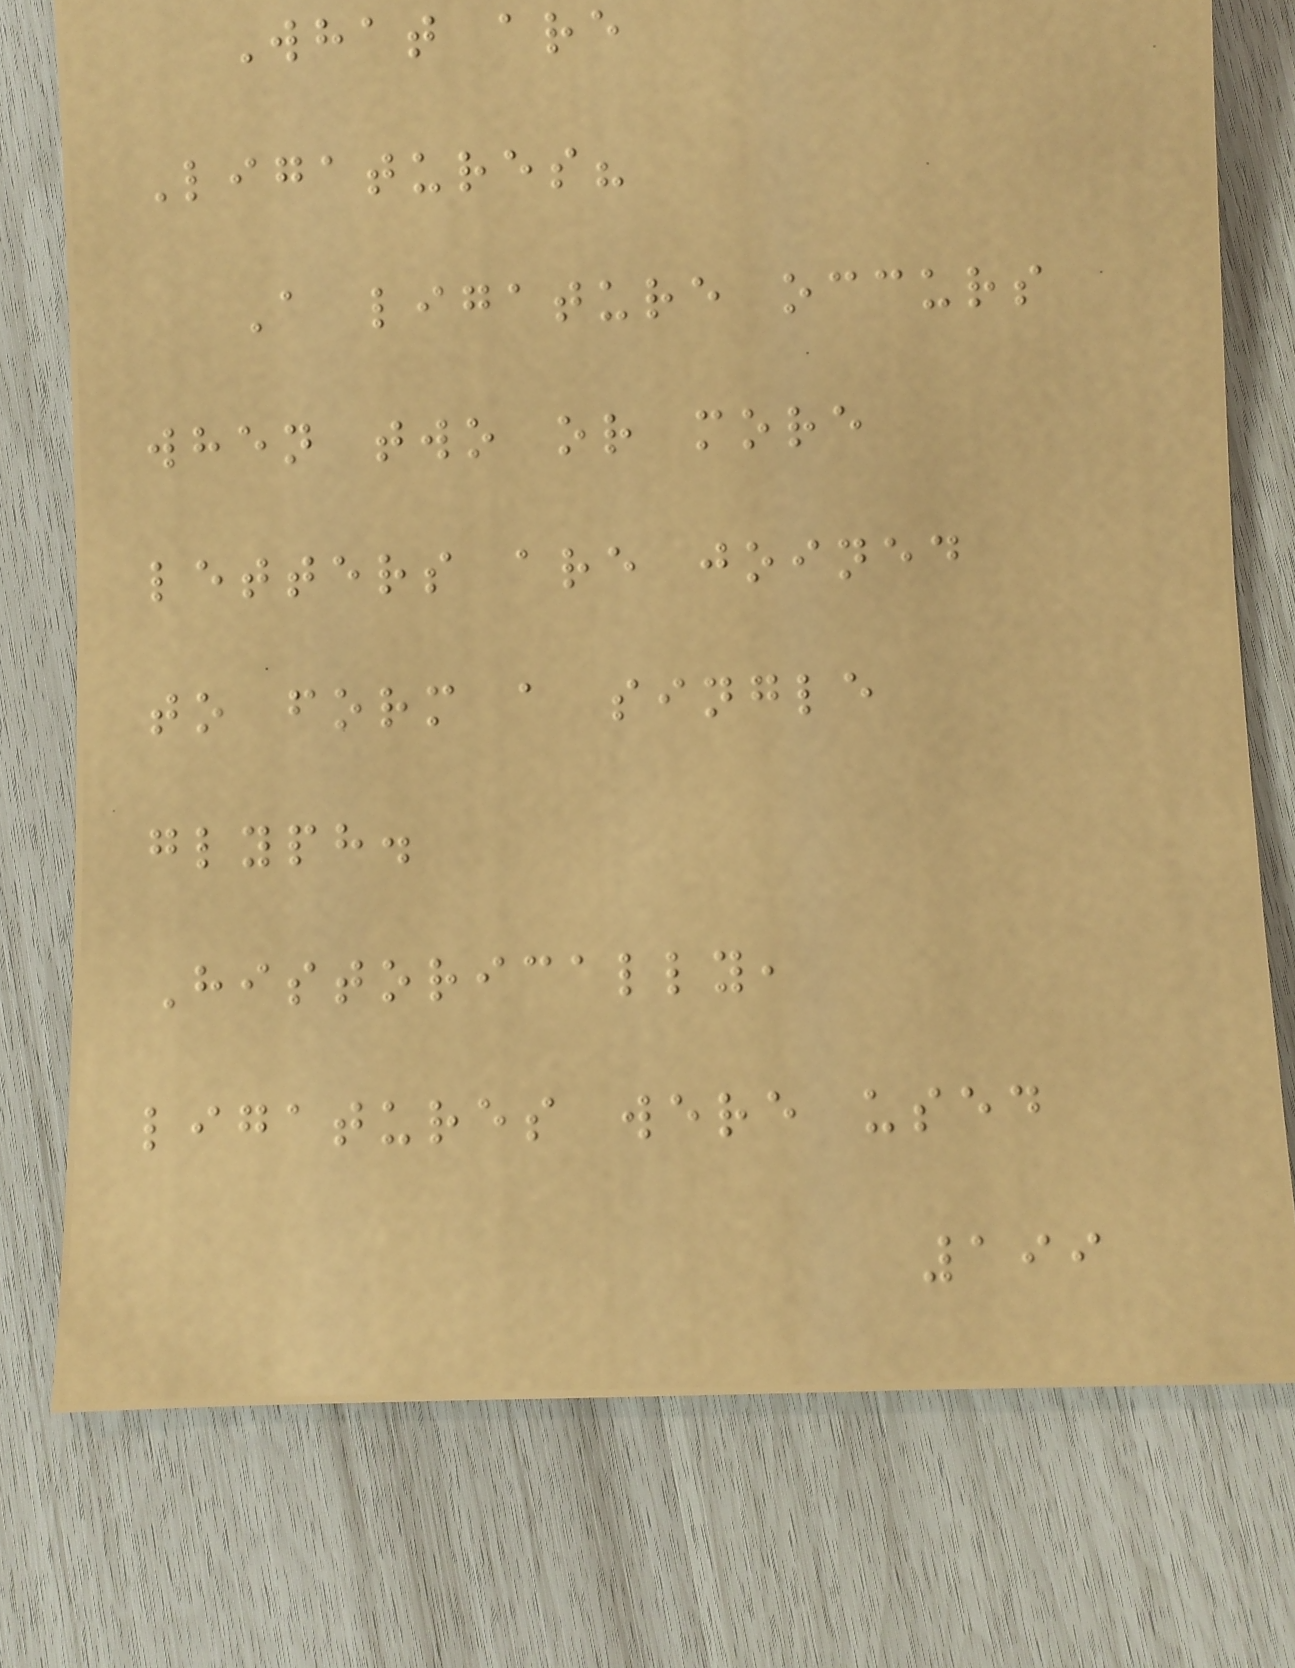What are
Ligatures?
A ligature occurs
when two or more
letters are joined
to form a single
glyph.
Historically,
ligatures were used
199
